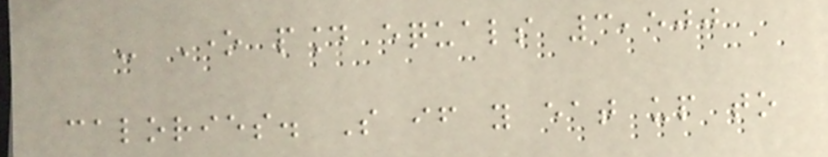- One pound equals 3,500
calories. So if you eat up to
